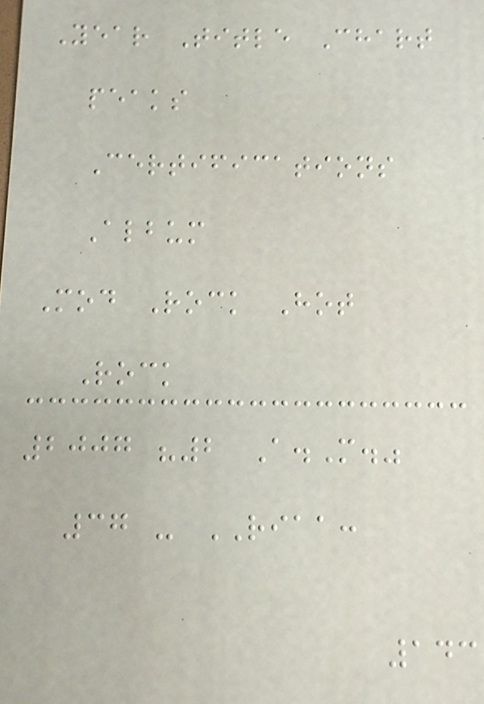Year Title Chart
peaks
Certifications
Album
Mod Rock Hot
Rock
2007 "2 A.M."
37 - RIAA:
143
